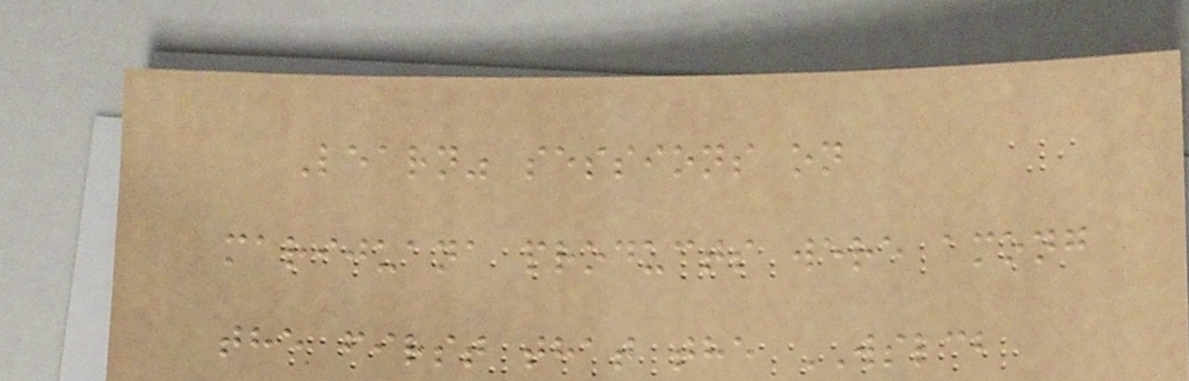Learn" sessions on
marijuana products were among
the first that the WSLCB
